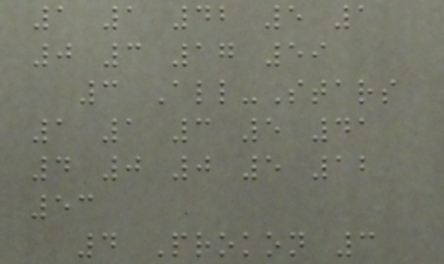1 1 42 5 1
0 3 17 59
3 All-Stars
1 1 3 5 41
4 0 0 5 12
53
4 Prokon 3
